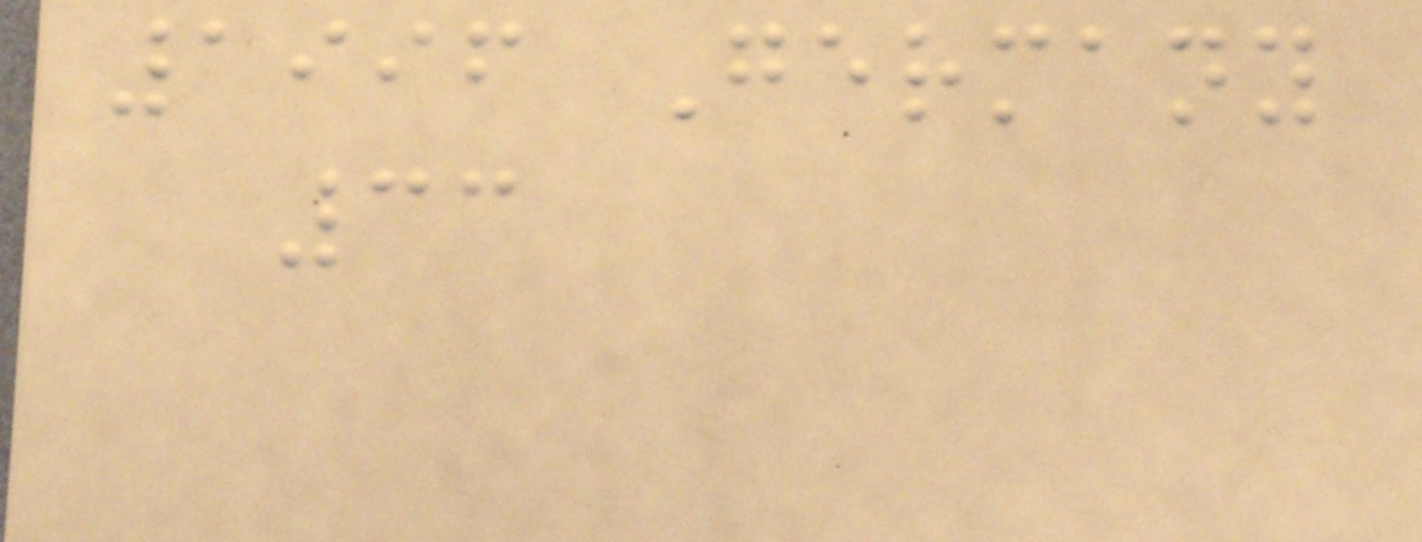1996 Germany
33
